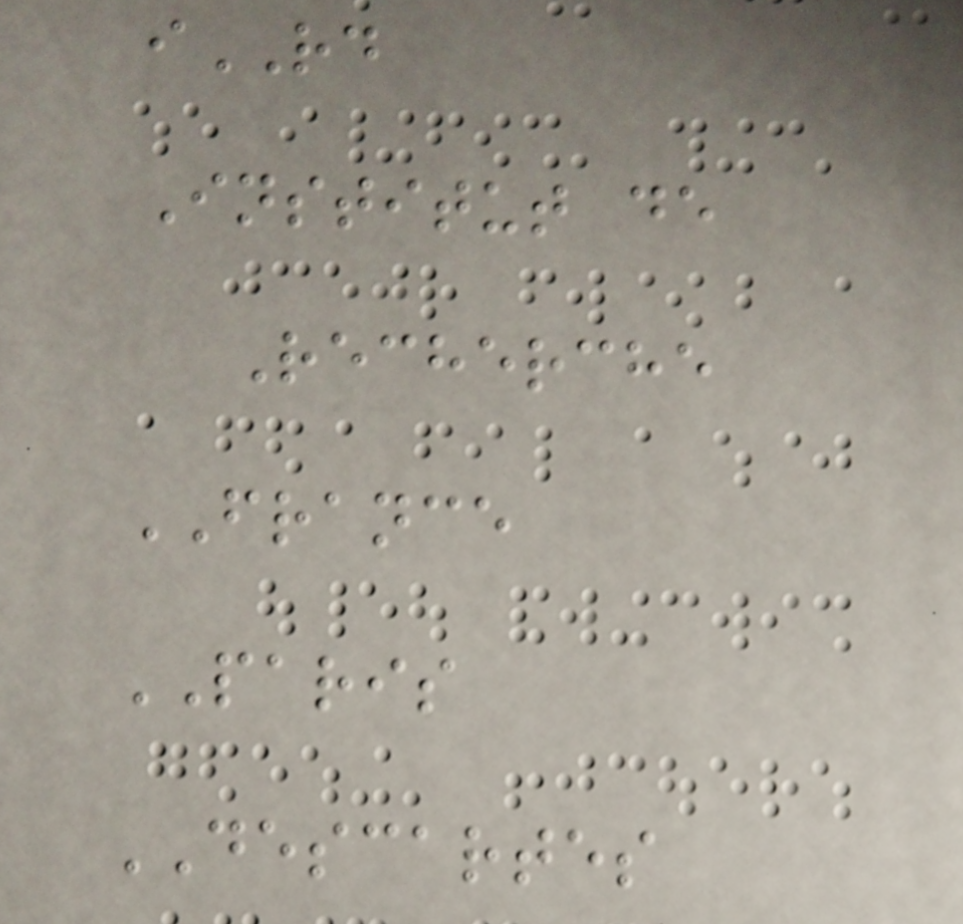iRD
Institut de
Recherche
FRANCE
PARIS
DESCARTES
